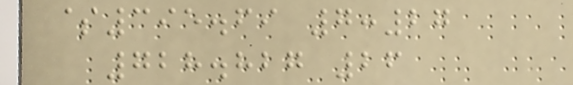$395.69 7:27
728.827 26
